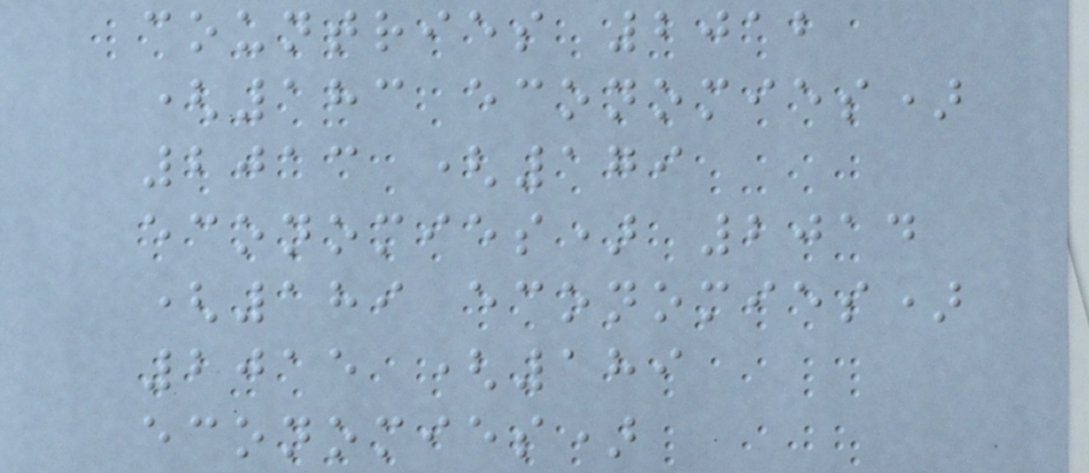countries 2012
(183 economies)
2013 (179
economies) 2014
(189 economies)
2015 (189
economies)
